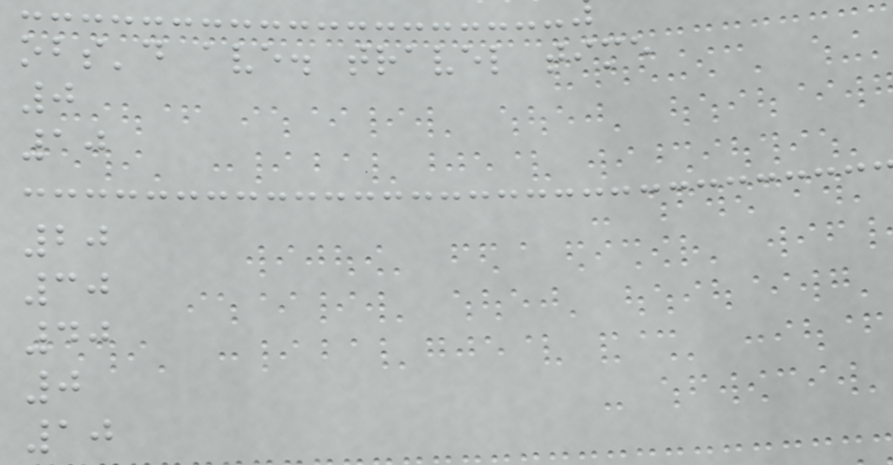obs'd ave. travel time
0
10
20
30
40
0
10
